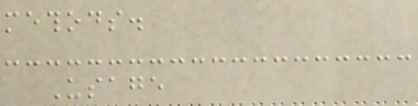methods.
Usage
